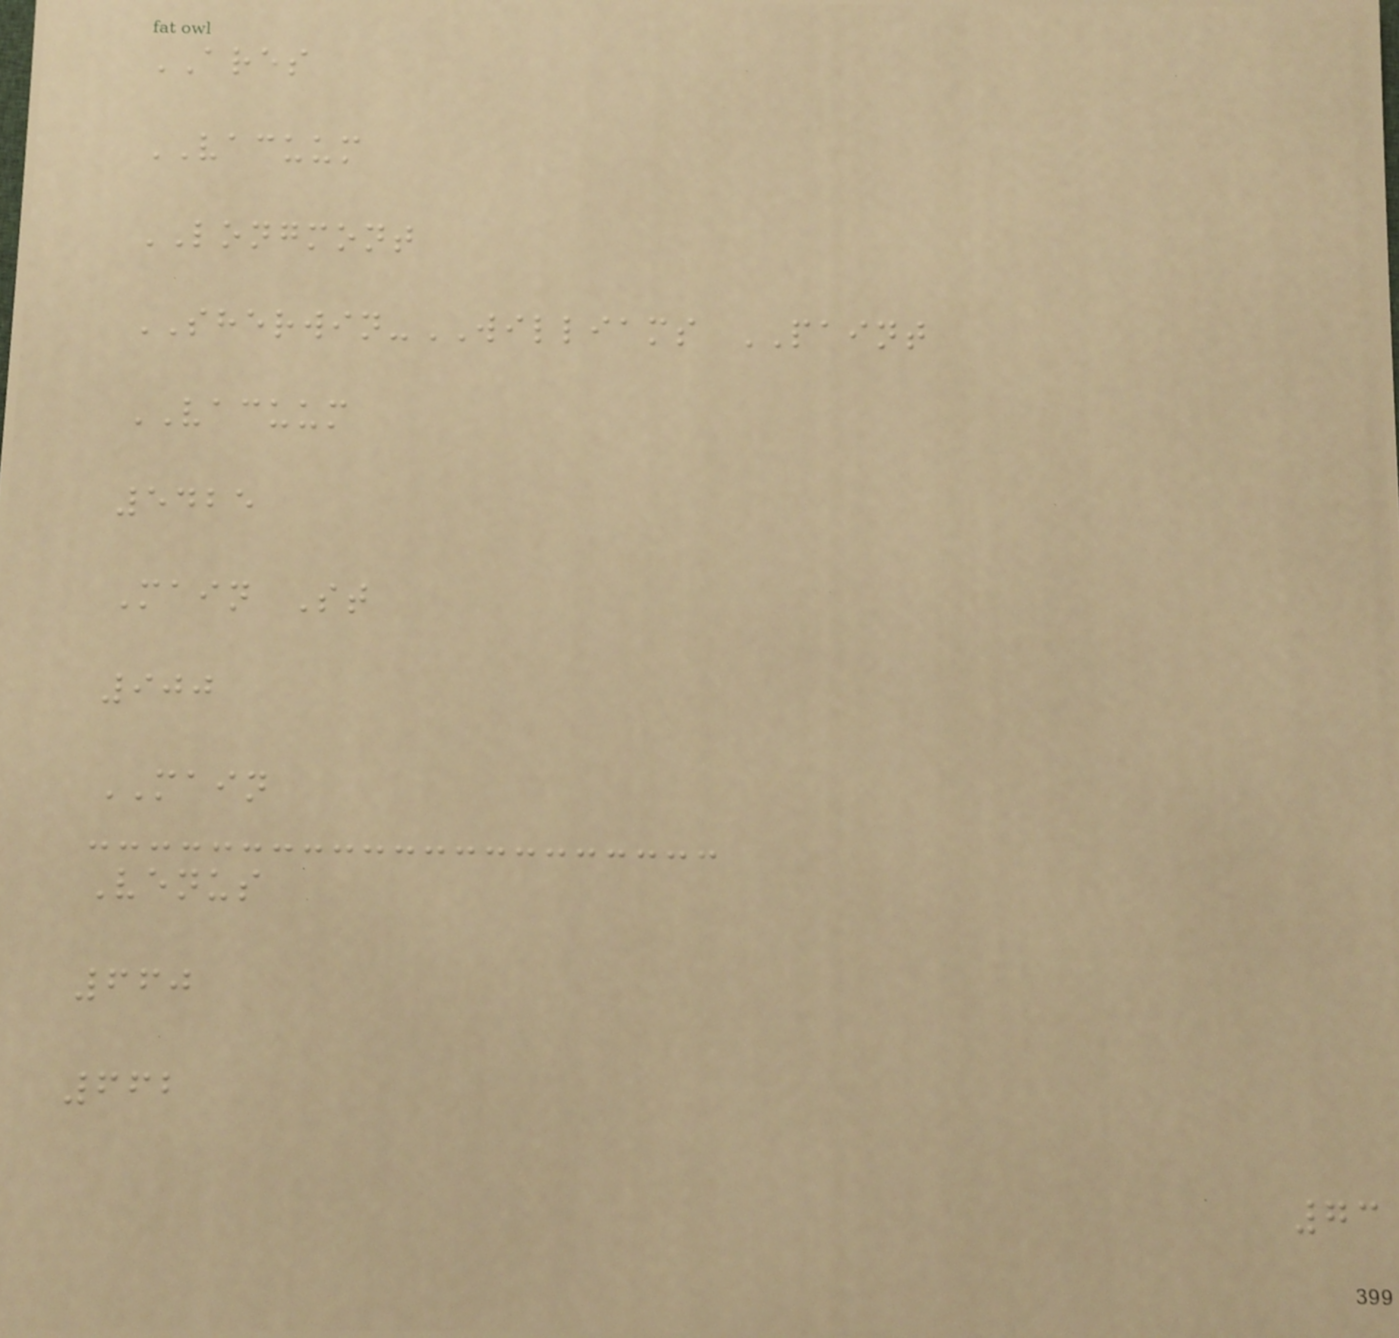ARES
VACUUM
LONGMONT
SHERWIN-WILLIAMS PAINT
VACUUM
5425
Main St
900
MAIN
Venus
660
662
73
